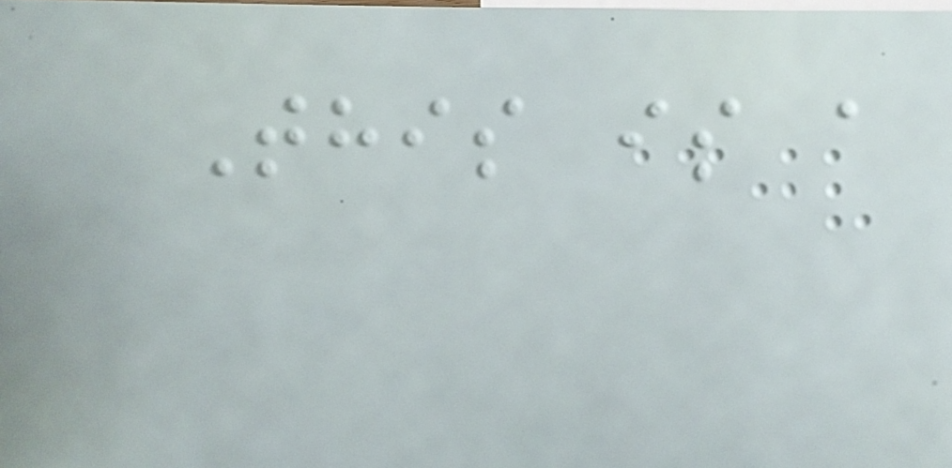This is a
